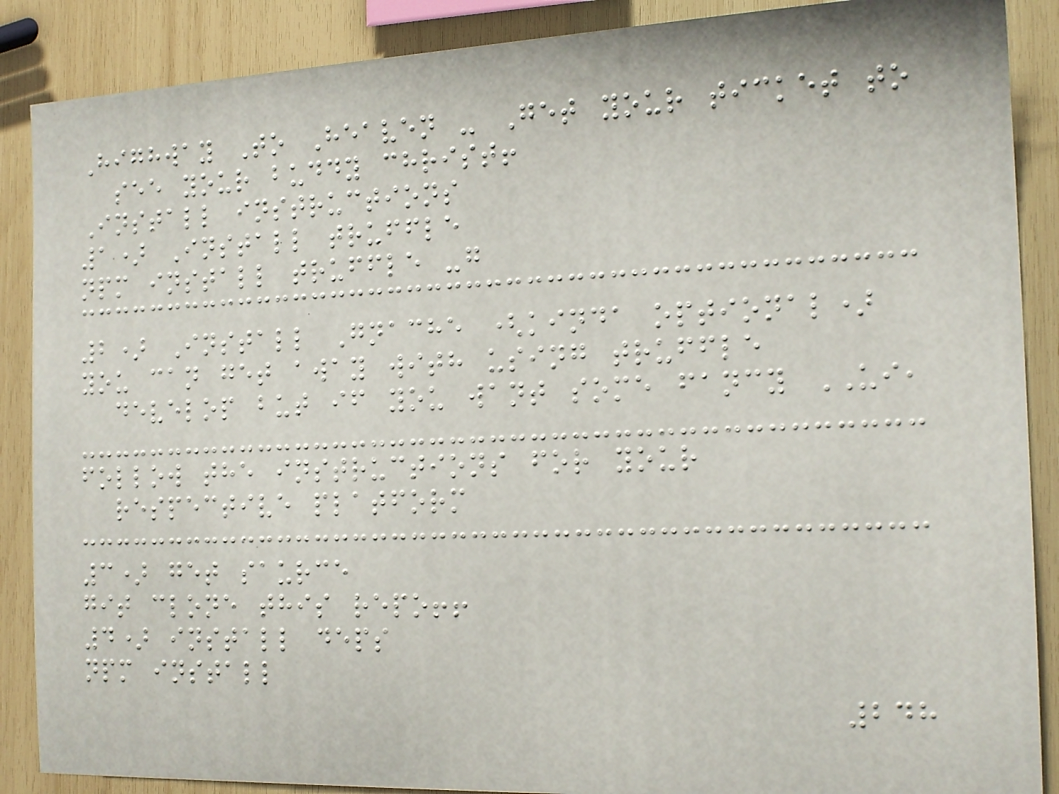Highway To Heaven - Get your ticket to
see your buddy christ!
Install instructions
1) Install truffle
npm install truffle -g
2) Install Gnache (kinda optional)
you can get away with using truffle
develop but if you want some fancy UI,
follow the instructions for your
respective platform
3) get saurce
git clone this repo!!
4) install deps
npm install
248
